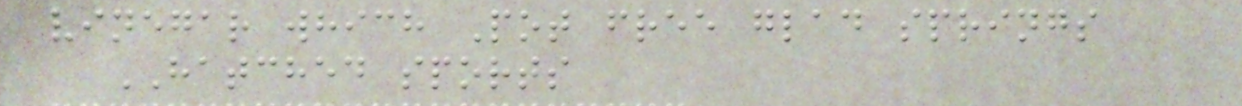vinegar which Pot free glad springs
HATCHED sports
